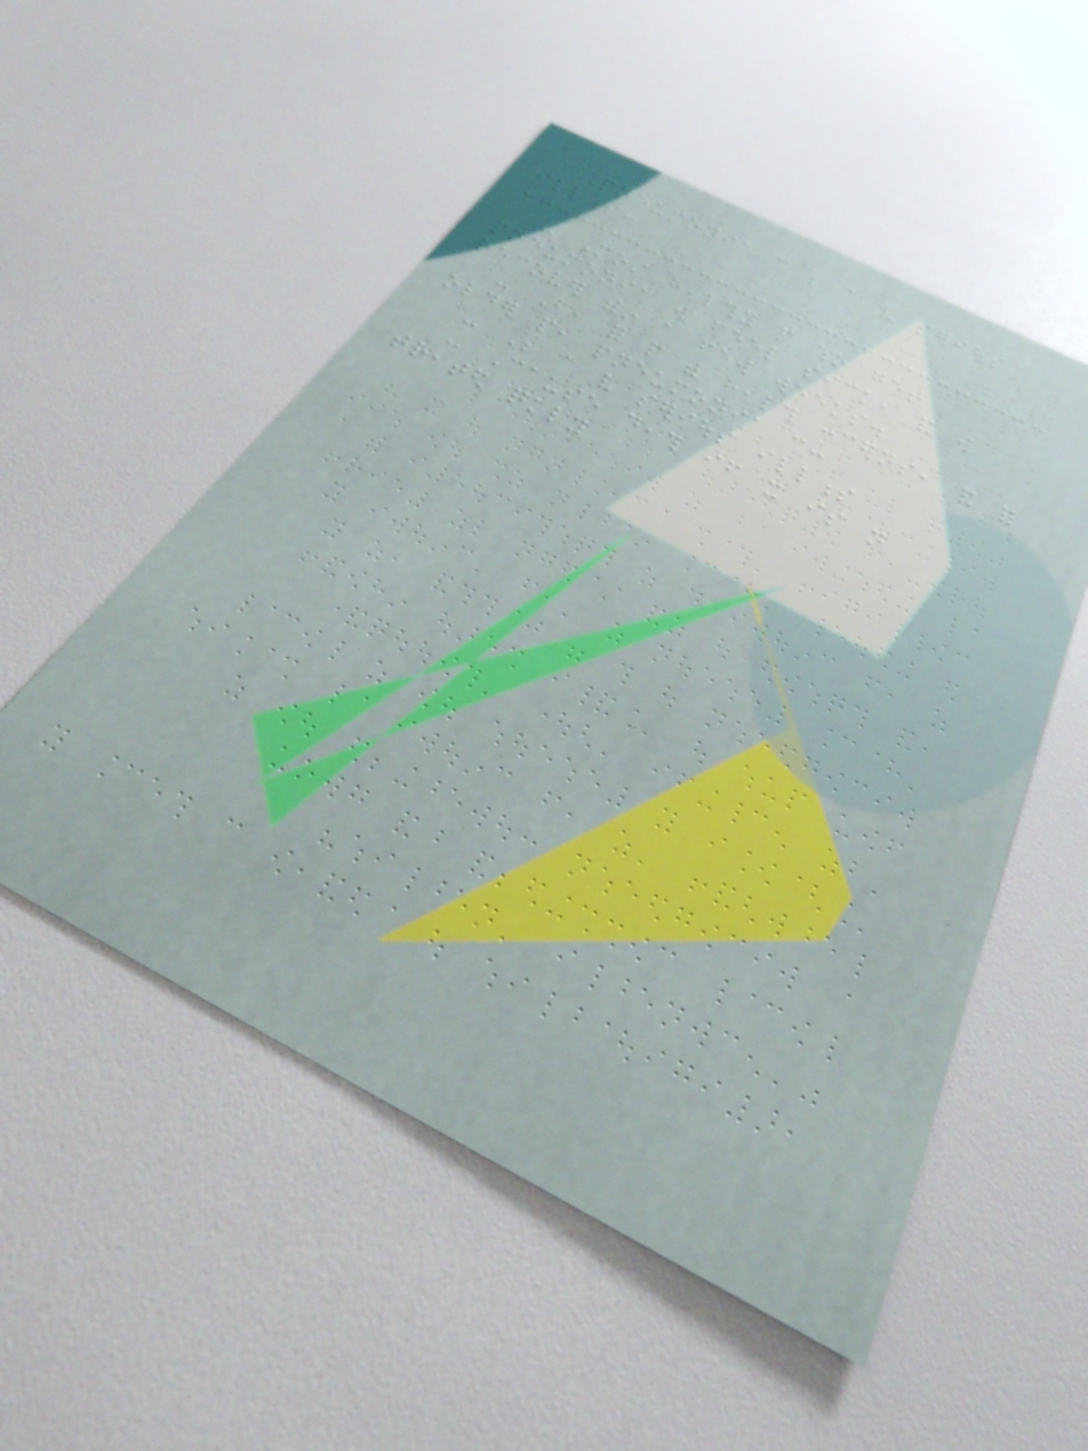Pneumonia can be a very serious
illness.
- Most healthy people who get
pneumonia will feel sick, and will
recover within a few weeks.
- But, for people with health concerns, and for
older people, pneumonia can:
- Be a very serious illness
- Cause death if it is not
treated quickly
